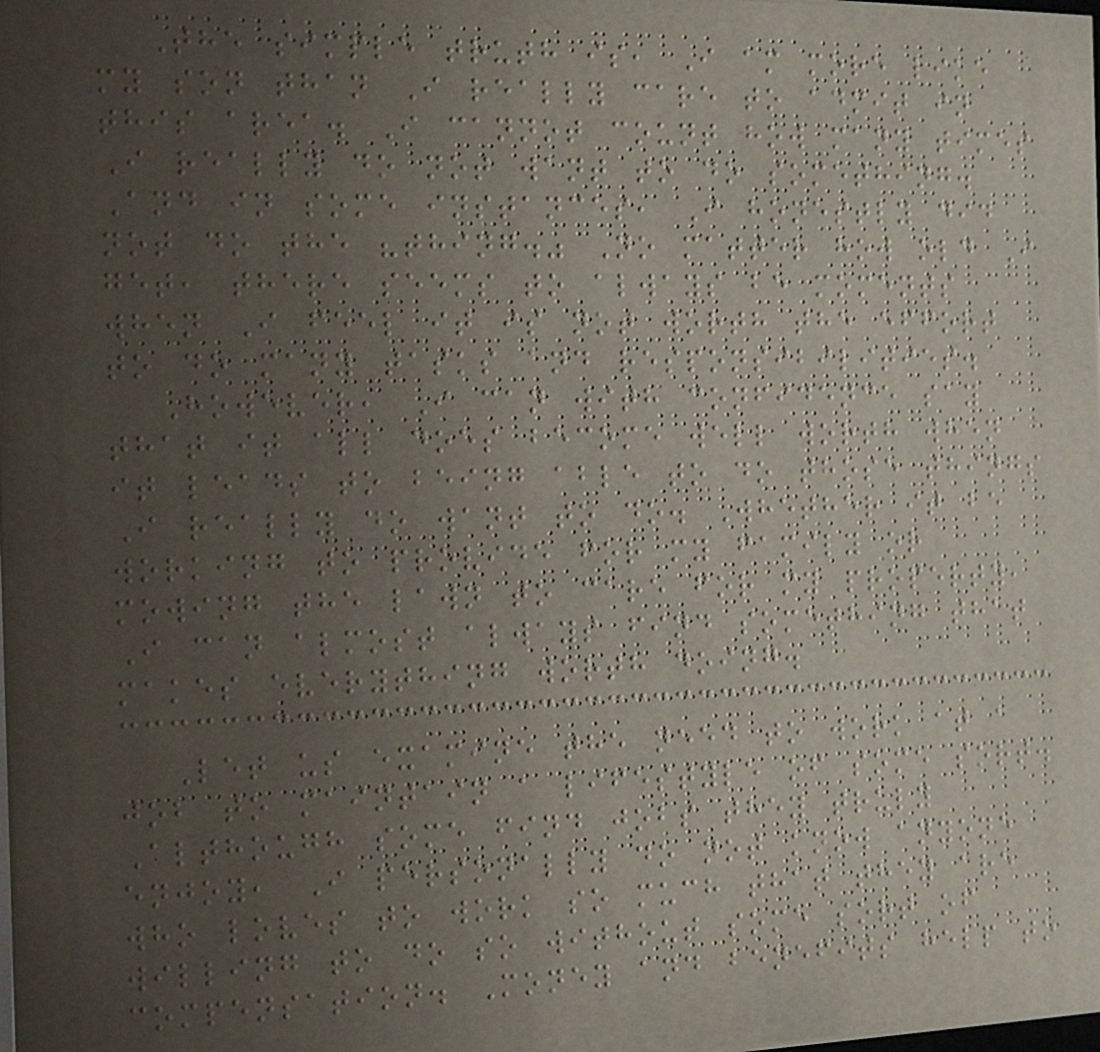The simple truth is, I am more like
my son than I really care to admit in
this area. I cannot count how many times
I really do not want to do something.
And in some instances, I honestly did
not do the "thing." No matter how old I
get, there seems to always be moments
when I feel it is not worth the effort
to do many tasks and responsibilities.
However, I can with confidence say
that it all does become well worth when
it leads to being able to do those things
I really do want to do. Whether it be
working to provide for my family or
mowing the lawn to care for my property,
I can almost always find something that
makes everything worth doing.
Let us examine the need to work at a
job to maintain a lifestyle of some sort.
Although some find jobs they truly
enjoy, I personally do not know anyone
who loves to work so much that they are
willing to do so without some sort of
compensation. Money and benefits help to
